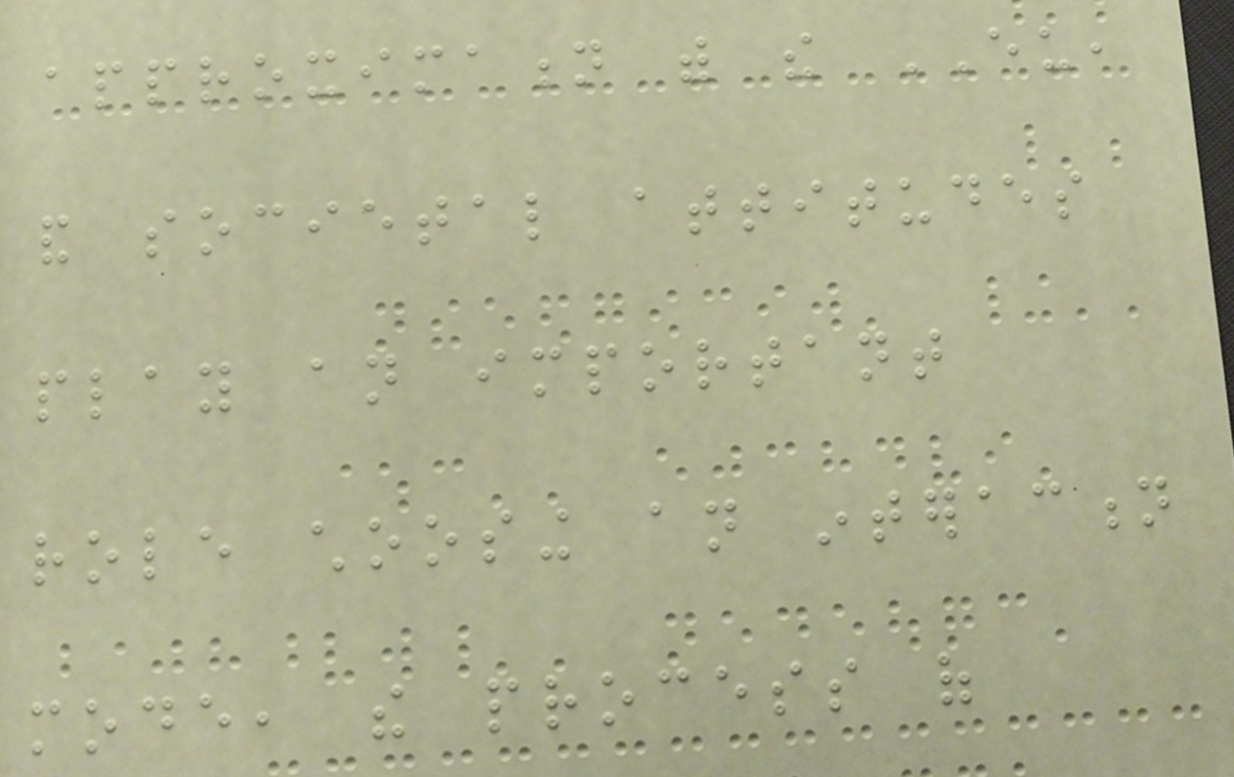approximation with the EU,
and societal attitudes
play an important
role choosing an interaction
mode, the process of
